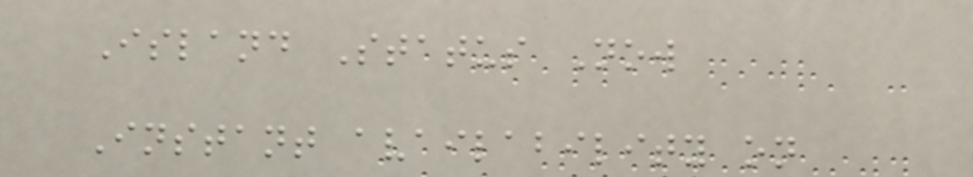Island Status Now
Instant availability on
